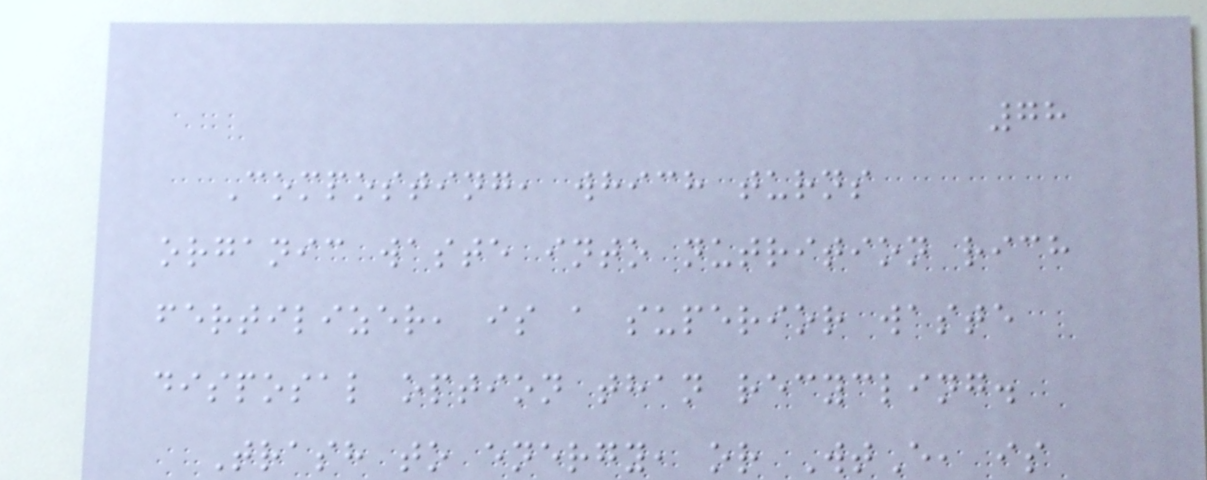78
Composting, which turns
organic waste into nutrition rich
fertilizer, is a superior waste
disposal option than recycling.
Trash to energy, or WtE, is
